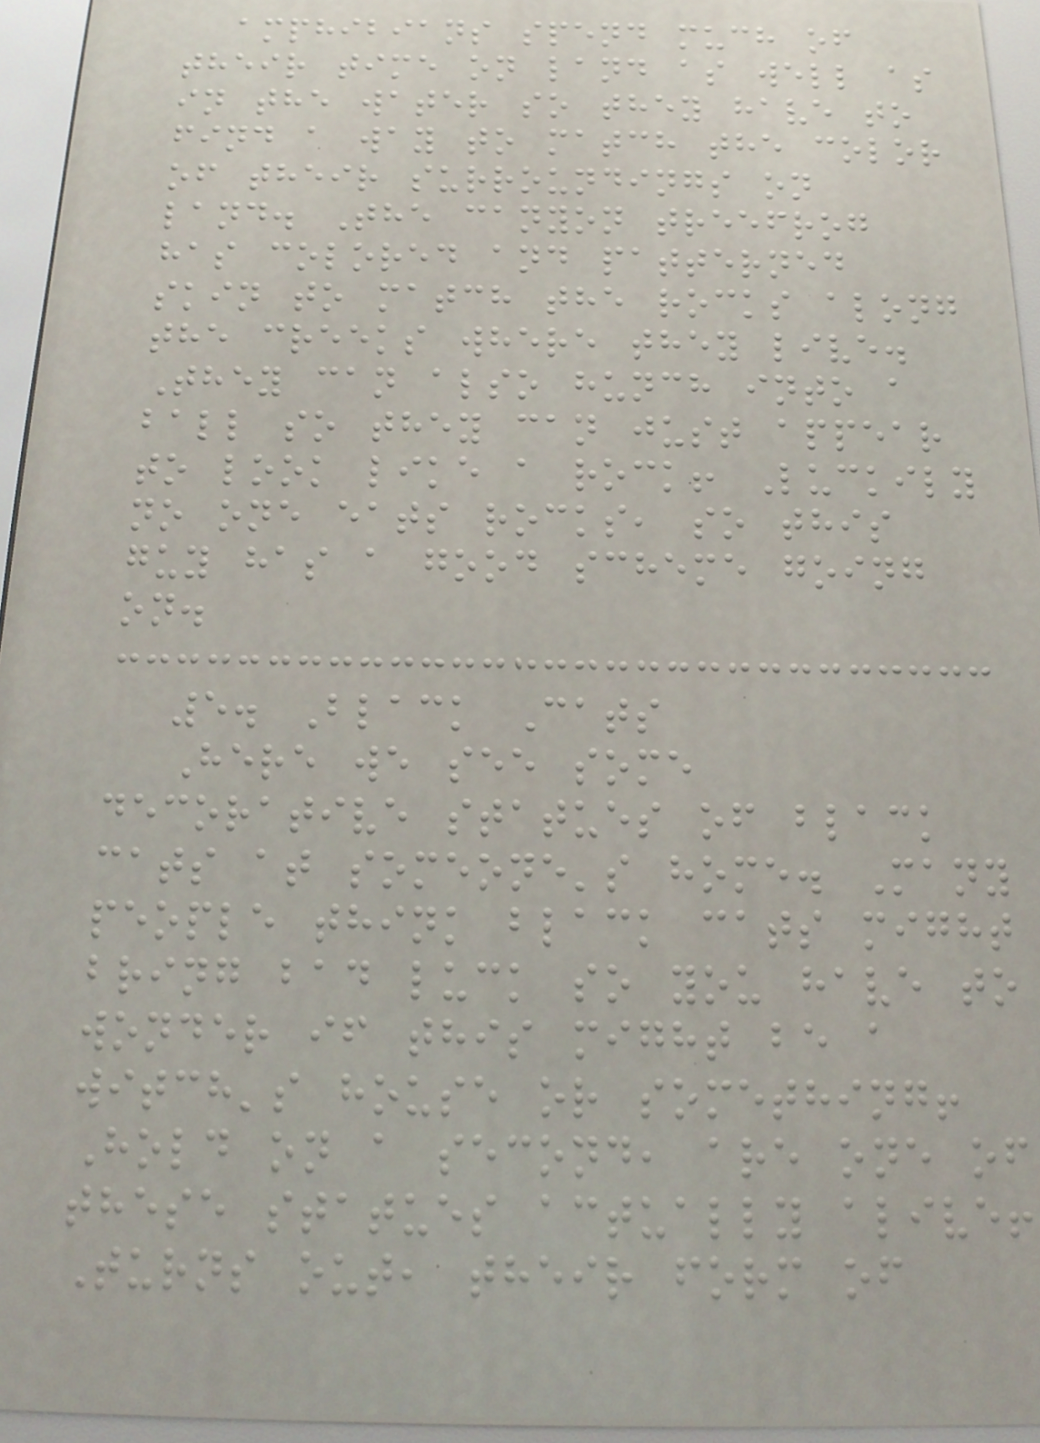amphibians spend much of
their time on land as well as
in the water so they have to
find a way to match the color
of their surroundings on
land. The canyon treefrog
has colored and patterned
skin to match the rocks along
the creeks where they live.
They can also hunch into a
ball so they can just appear
to look like a rock! Luckily
no one eats rocks, so this
guy has a good scheme going
on.
5. Black Cats
Here we see some
decorative statues of black
cats at someone's home. Many
people think black cats might
bring bad luck so you have to
wonder if this might be a
witch's house or something!
Hold on a second, are one of
these statues actually alive!
Turns out, their form of
